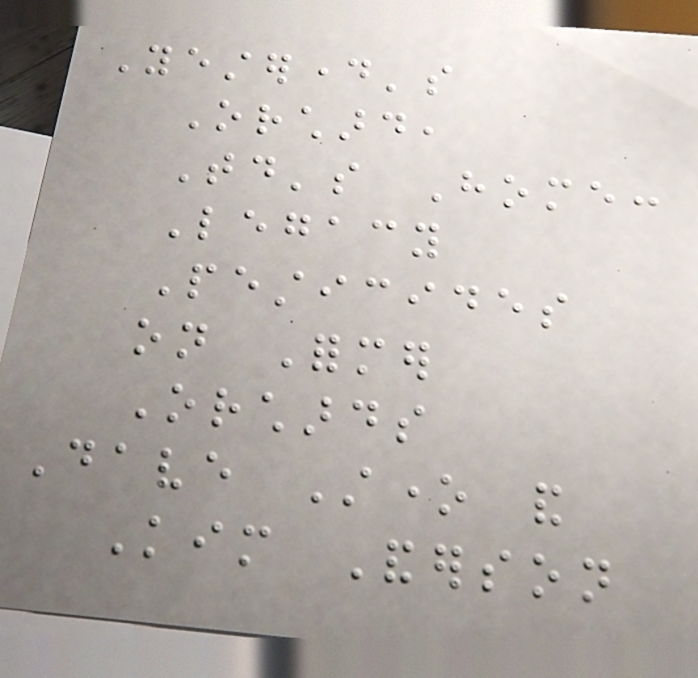Yesterday's
Orchard,
Today's Home:
Legacy
Pesticides
on Former
Orchards
Dave Stone and
Kim Anderson
